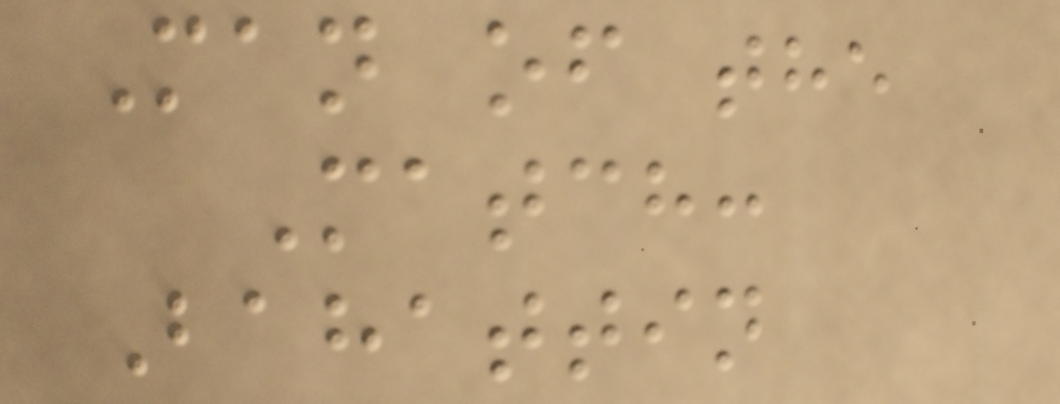Man of the
Match:
Bahattin
